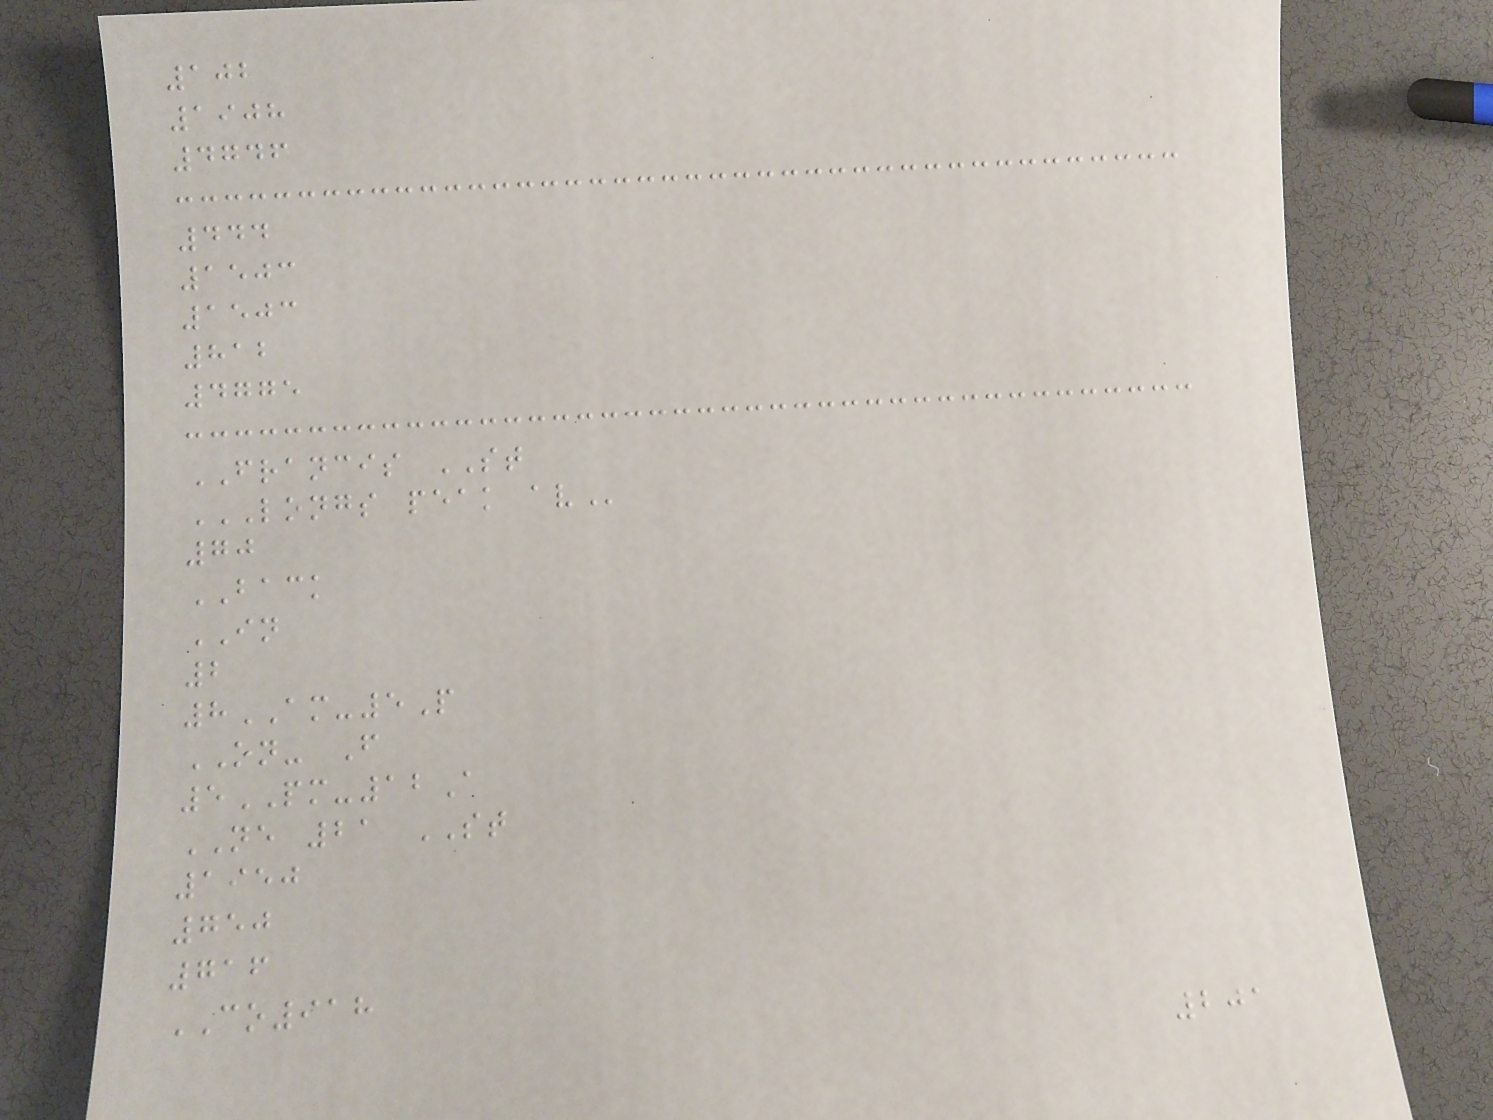102
1908
4746
444
1503
1503
812
4775
FRANCIS ST
LONGS PEAK AV
70
BACK
IN
2
8AM-5P
ON- F
5PM-12A
NE 21 ST
1950
750
716
CO918
201
